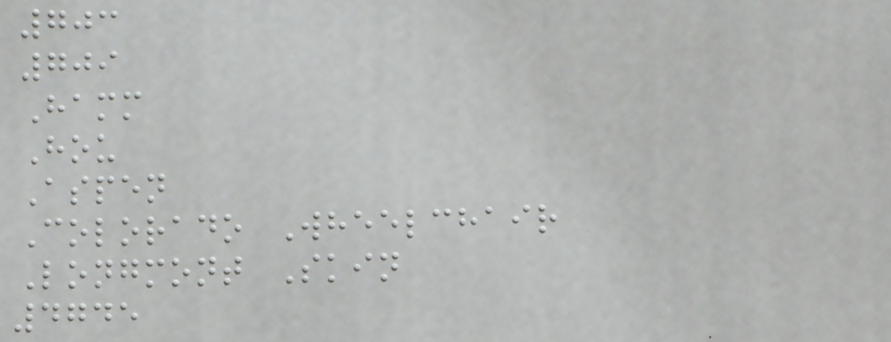703
709
Hamm
Hou
Aspen
Colorado Wheelchair
Longmont Skin
4745
